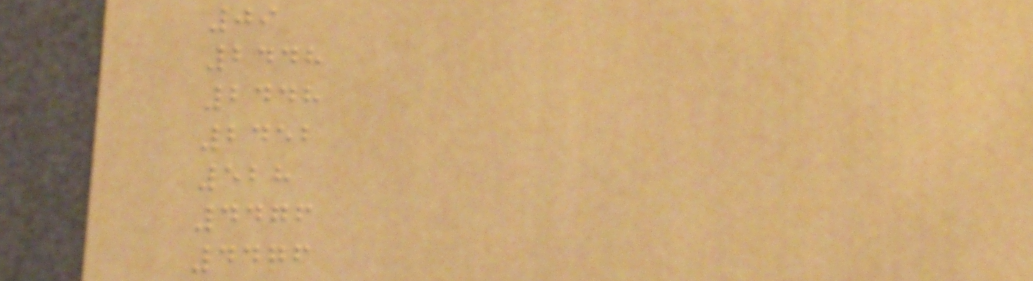09
2448
2448
2452
528
4476
4476
